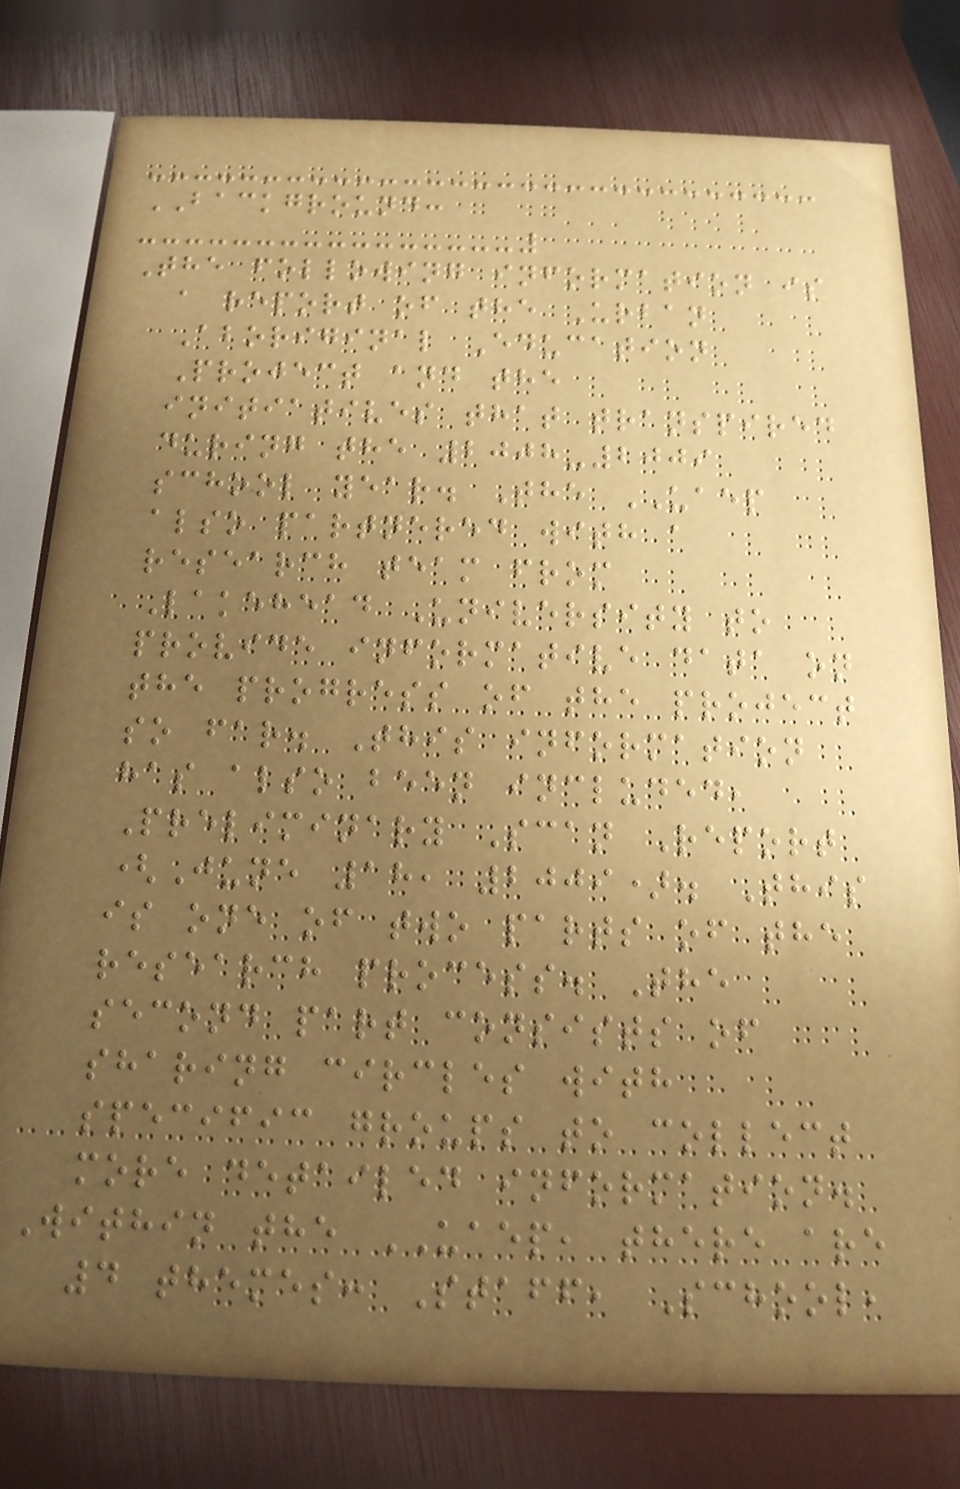BACKGROUND:
The following information is
a report of the Urban
Aboriginal Education
Project and the
initiatives that transpired
during the 2008-2009
school year. The UAEP
also partnered with a
research team from
Lakehead University to
provide informative data on
the progress of the project
so far. This information
has also been included,
Preliminary Scan Report
(June 18, 2009). This
is one of two parts of the
research process. The
second part consists of
sharing circles with
specific groups to collect
more detailed information.
Within the UAEP, there are
4 themes: Staff, School,
